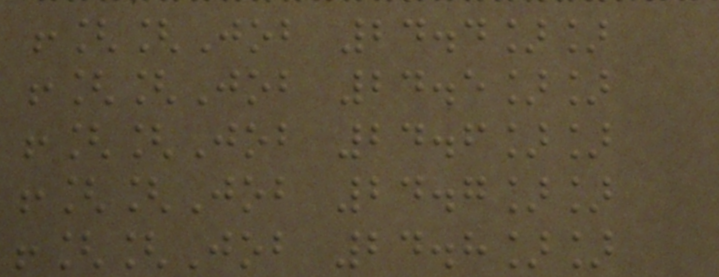![[Job 24.4]]
![[Job 24.5]]
![[Job 24.6]]
![[Job 24.7]]
![[Job 24.8]]
